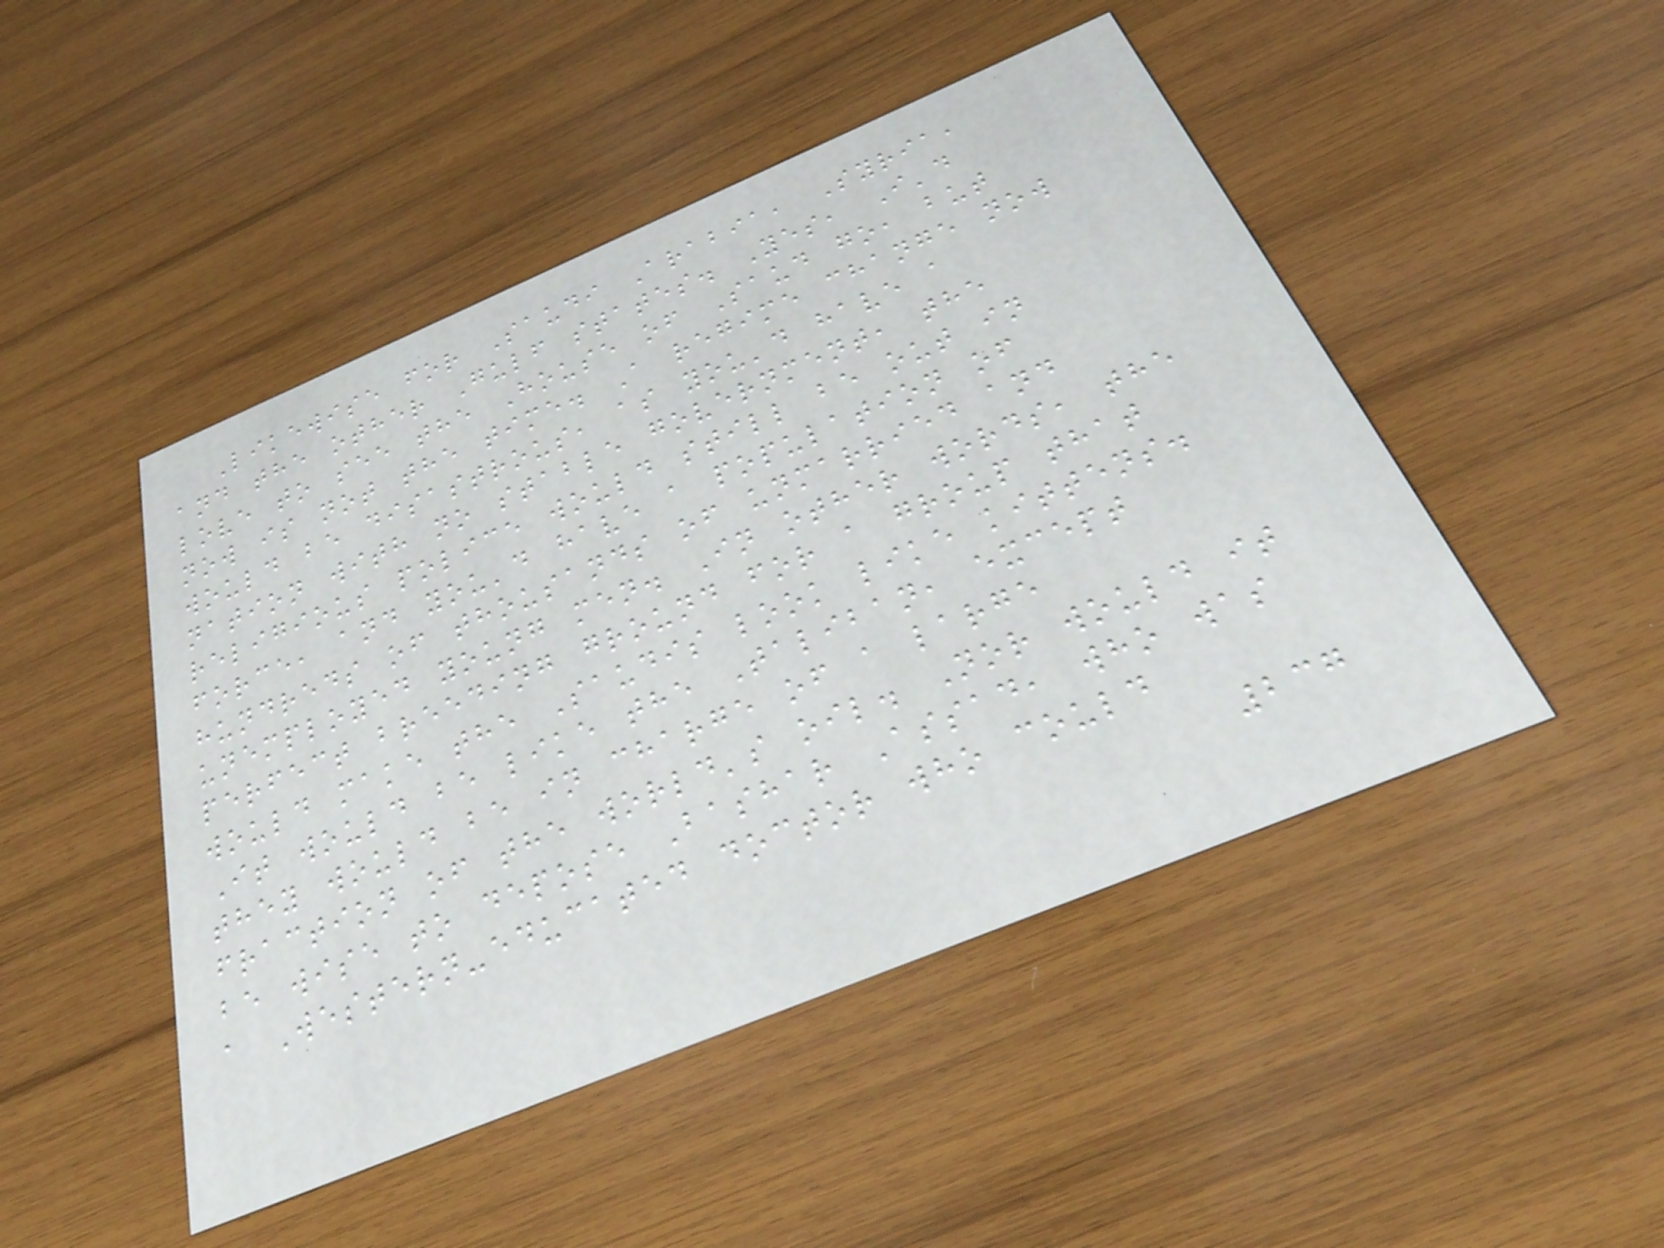Likewise for Saudi Arabia, Syria,
and the other Gulf states. Yes, I'd
love to see the House of Saud go, but
now is not the time. A regime change now
would be disastrous, as you'd have a
nation with no stable government, the
religious police would still be out in
force, and you'd have a population of
hundreds of thousands of unmarried and
unemployed young men. In other words, the
perfect breeding ground for a group that
would make the Saudis look like kittens.
It would be like the Taliban, except
they would be in charge of a large
fraction of the world's oil. Nor would it
be wise to depose Bashar Assad, who was
a Western-educated doctor who could
237
